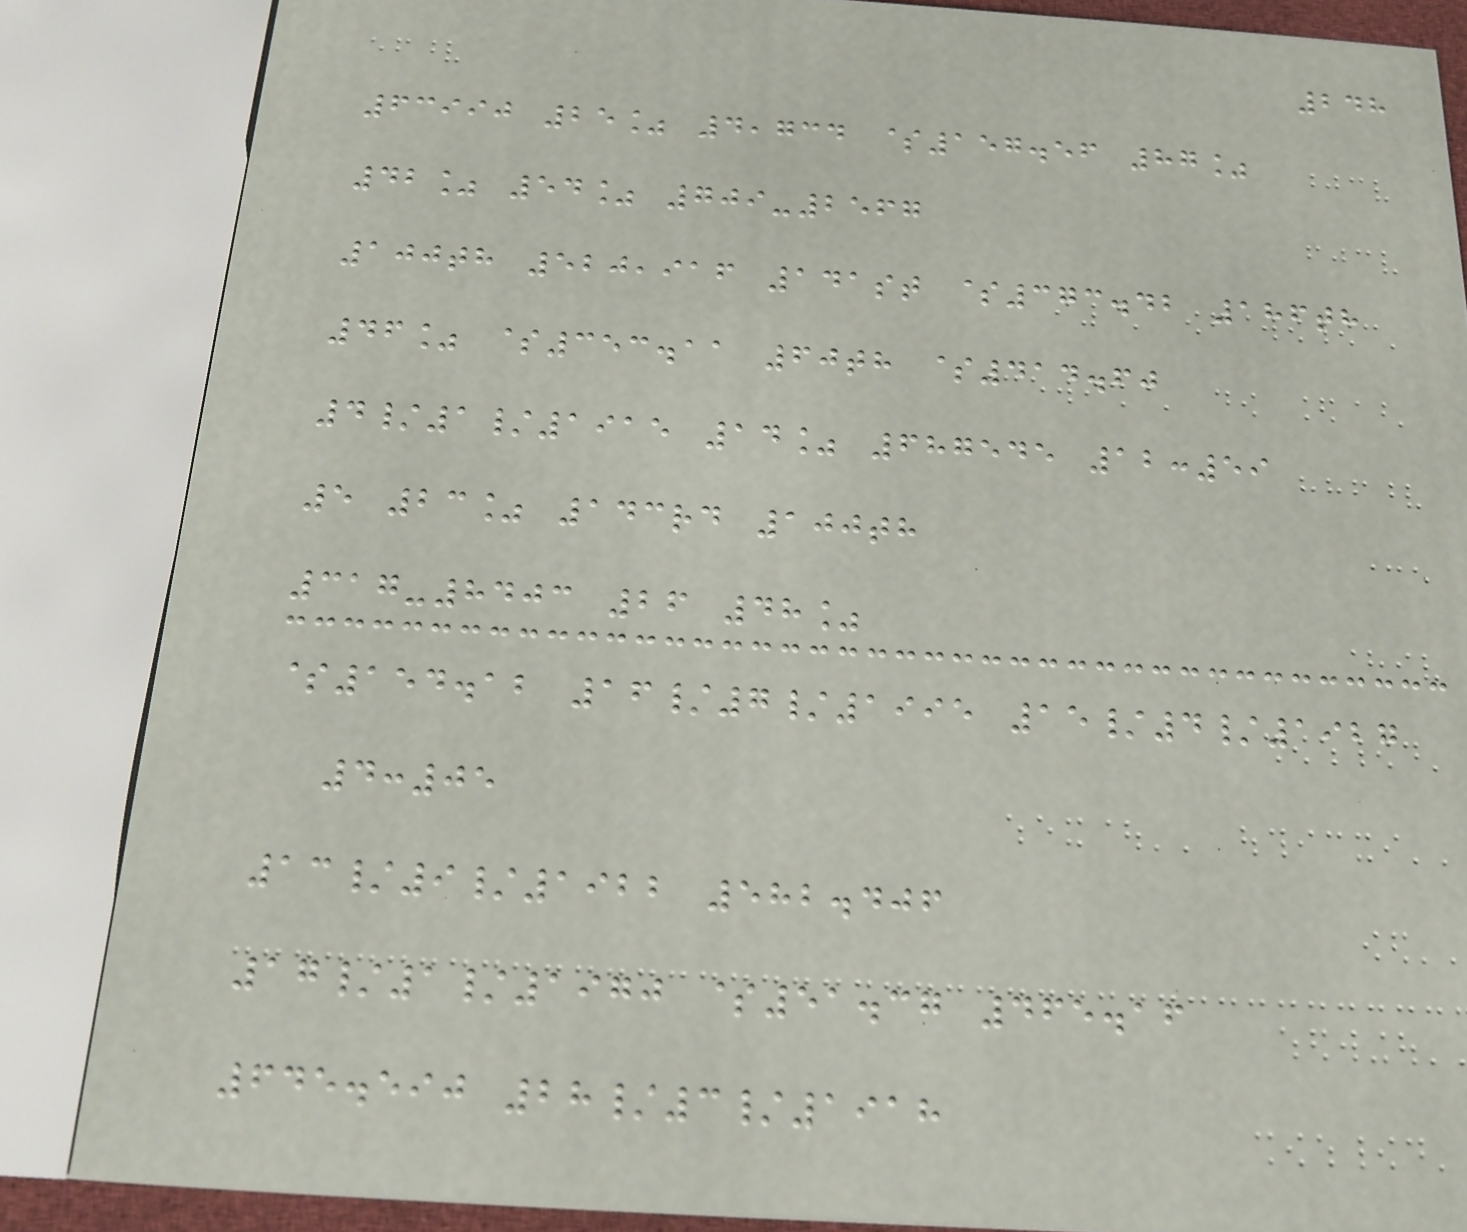248
63990 25% 4,734 $157.56 87%
42% 54% 709-2567
100th 520,916 141st $373.42 186th
46% $353.11 60th $414.60
4/1/1915 14% 687545 12:59
5 23% 143rd 100th
317-8403 26 48%
$154.12 16/7/1995 15/4/1927
4:05
13/9/1922 582.406
17/1/1970 $51.37 465.16
645.590 28/3/1918
